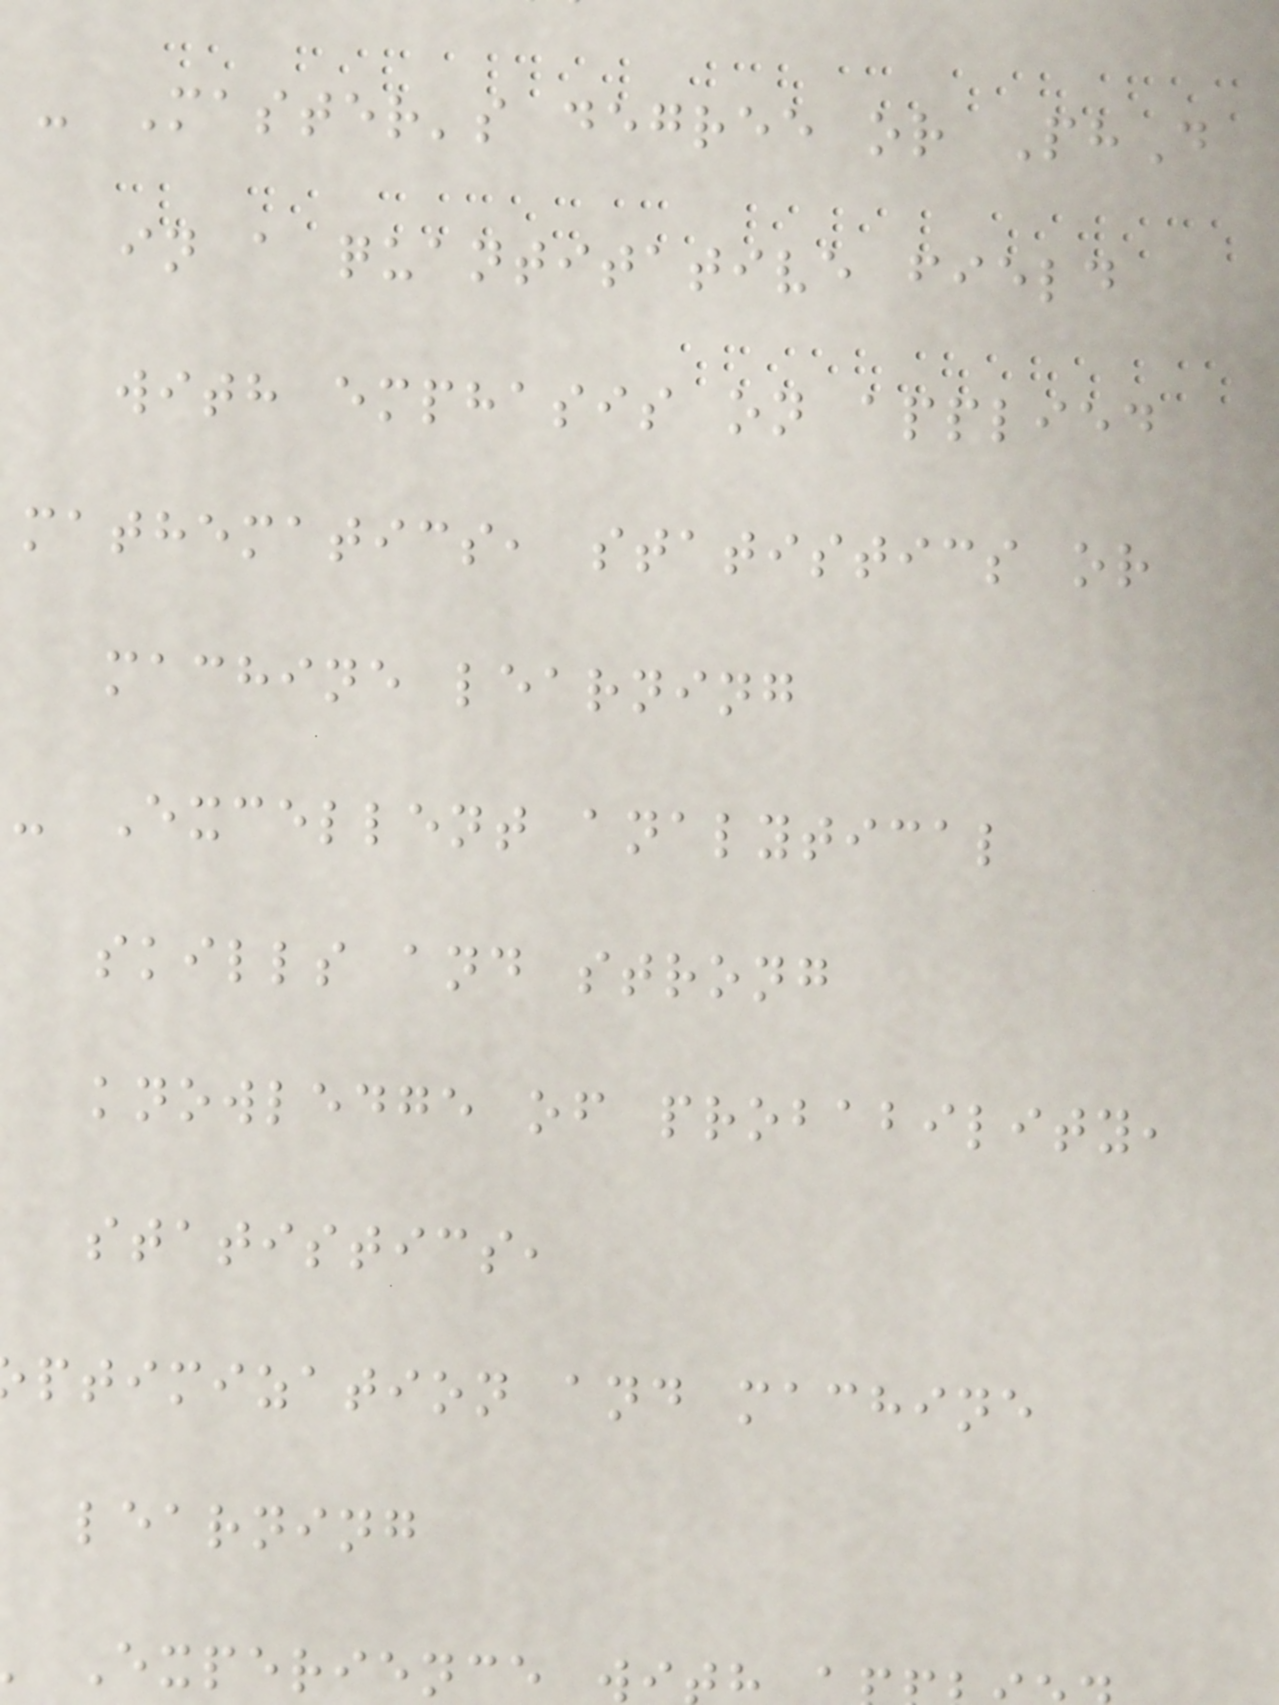- Master's degree or PhD
in a quantitative field
with emphasis on applied
mathematics, statistics or
machine learning
- Excellent analytical
skills and strong
knowledge of probability,
statistics,
ptimization and machine
learning
Experience w
